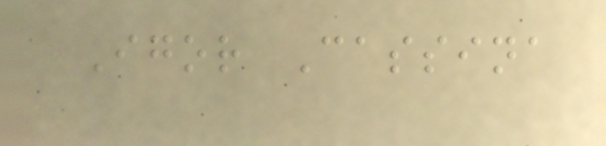Igor Cassina
